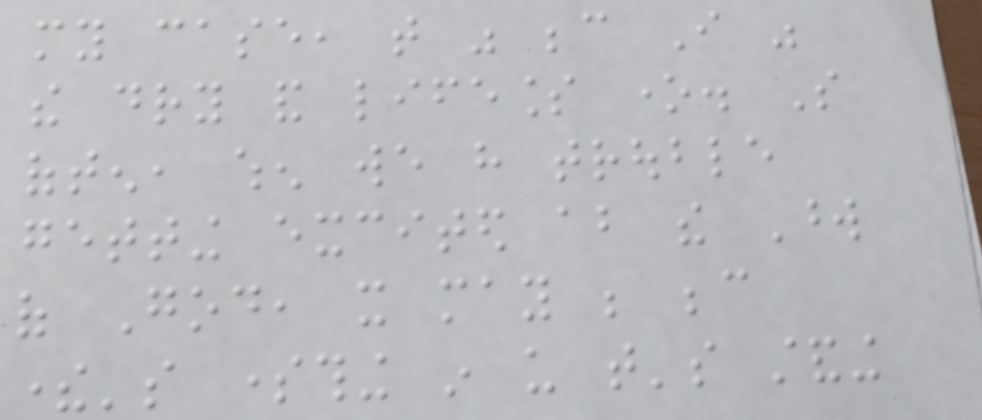my case, that was because I was
the dry and lifeless one. So
often, when we have trouble
getting excited about the Word
of God, it may be because
there's something in us that's standing
